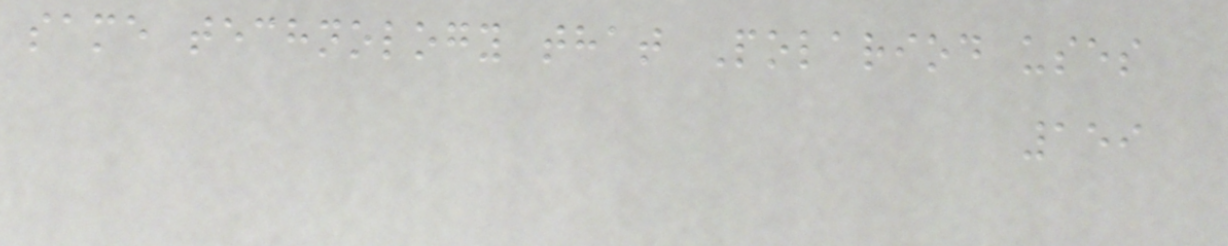same technology that Polariod uses
159
